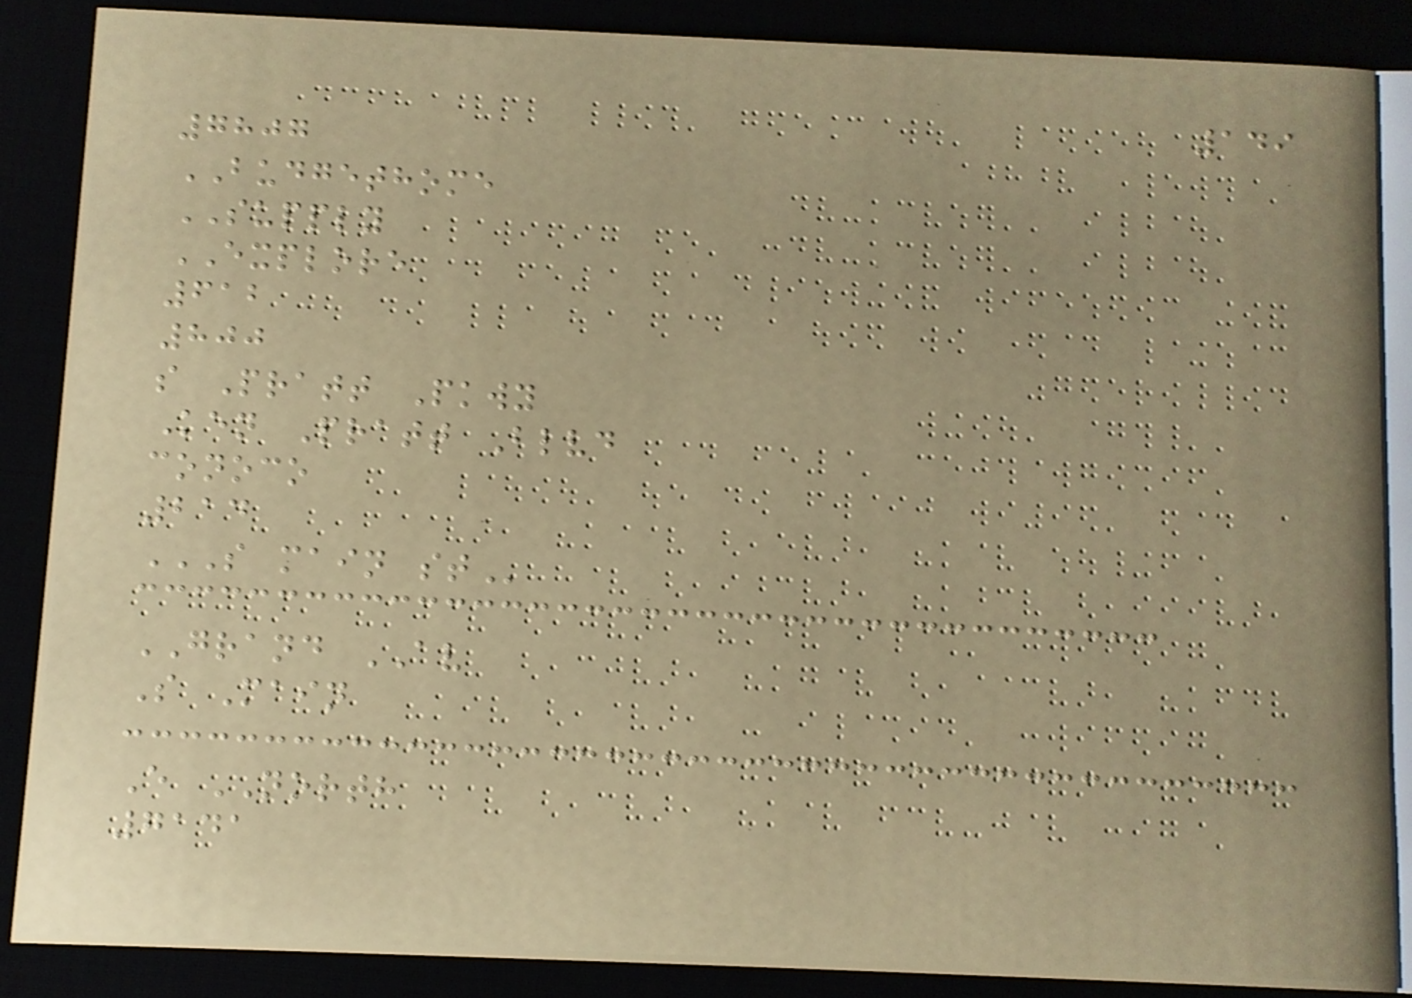149
7807
BUDGETHOME
SUPPLY
EXPLORE
612
800
s Pratt Pkwy
Ken Pratt Blvd
conoco
214
S MAIN ST
GRAND AV
S Main
E NORTH
7141
